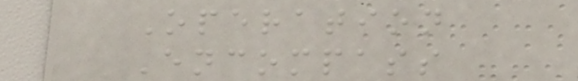Operation
Encompass
